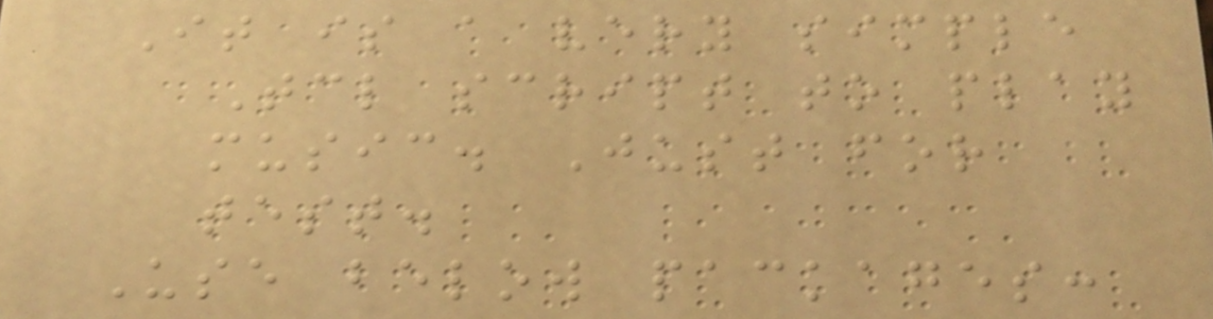It is a very simple
Tcl script to play
music. Just for
test.
Use below packages:
